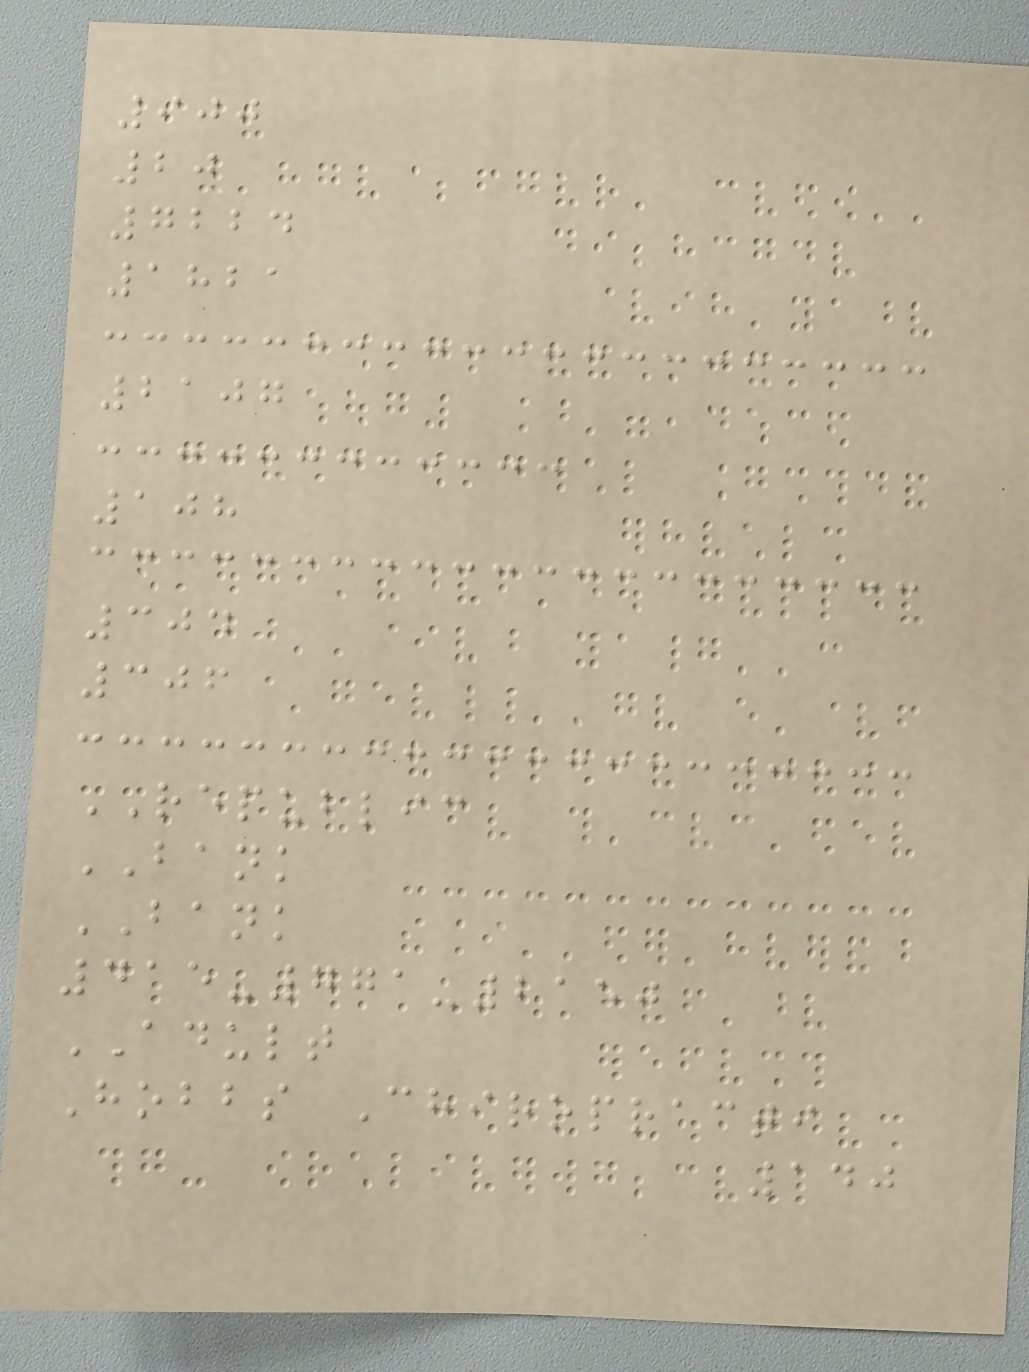900
20
7224
1821
2107
108
304
306
REPUBLIC
BANK
BANK
415-771-2150
ADULT
Hobbs Chiropracti
140
